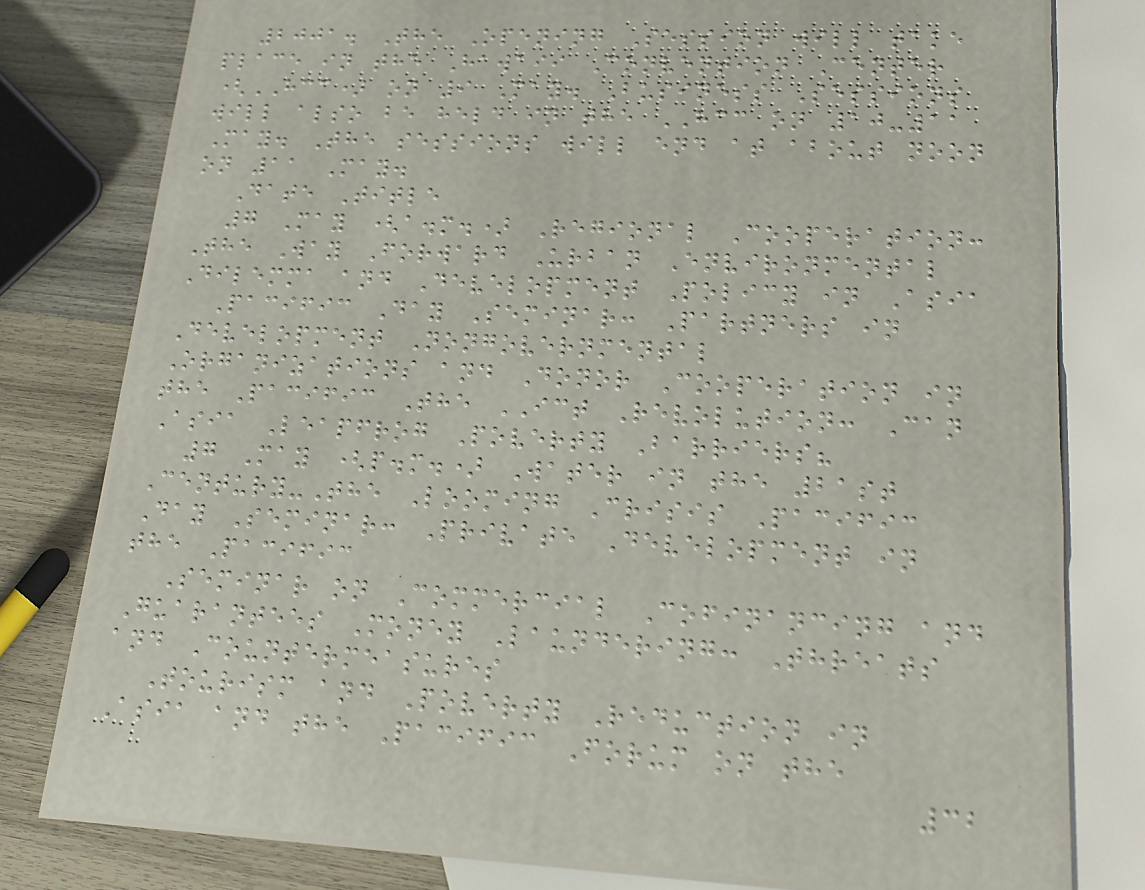2001. The Opening Session will take
place in the Hawaii Convention Center
(HCC) on 9 May. Business Sessions
will also be held in the HCC on 10-11
May. The sessions will end at about noon
on 11 May.
Date Title
7 May (a.m.) Regional Cooperation:
The Way Forward Urban Environmental
Dilemma and Development Policy in Asia
Pacific Day Seminar: Partners in
Development Nongovernmental
Organizations and Donor Cooperation in
the Pacific The ICT Revolution: Can
Asia Leapfrog Poverty Barriers?
7 May (p.m.) Water in the 21st
Century-The Looming Crisis Pacific
Day Seminar: Private Development in
the Pacific
Seminar on Commercial Cofinancing and
Guarantees Money Laundering: Threats
and Countermeasures
Tourism and Poverty Reduction in
Asia and the Pacific Forum on the
32
